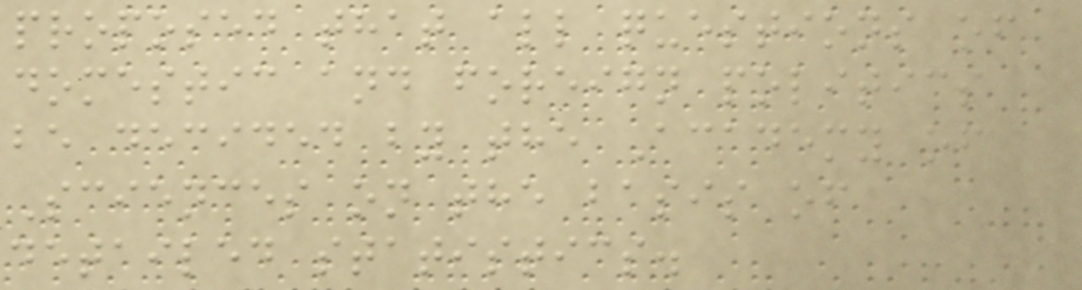proposed that all questions of
domestic and foreign politics
be decided by the Academy of
Sciences on the basis of
detailed statistics.
